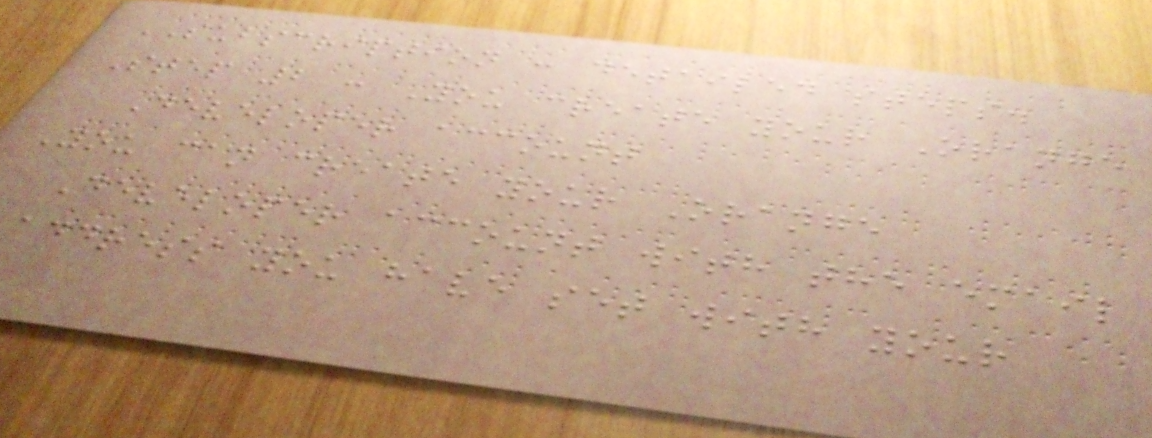SUBSCRIPTION : detailed steps.
Step 2 : You create your Orange
Developer account
You can create your Orange
Developer account with the email
address you have set with your
